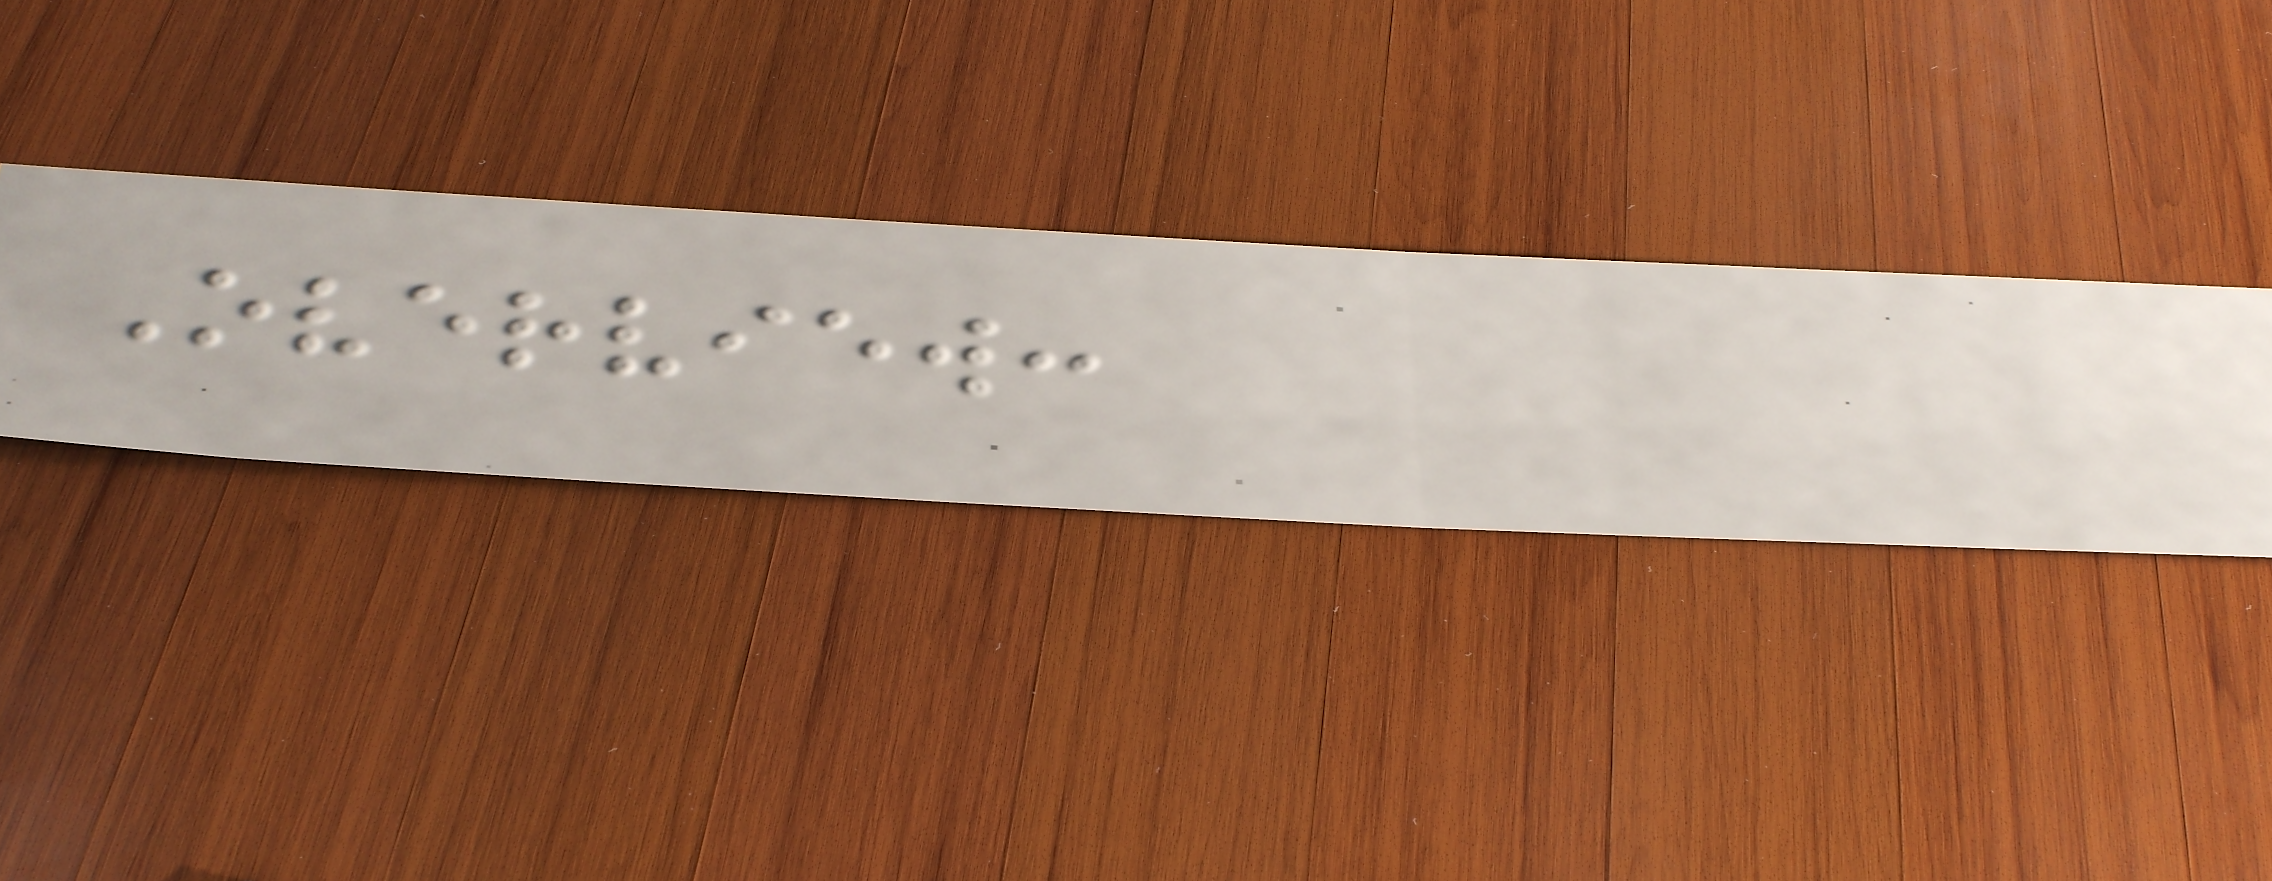Overview:
